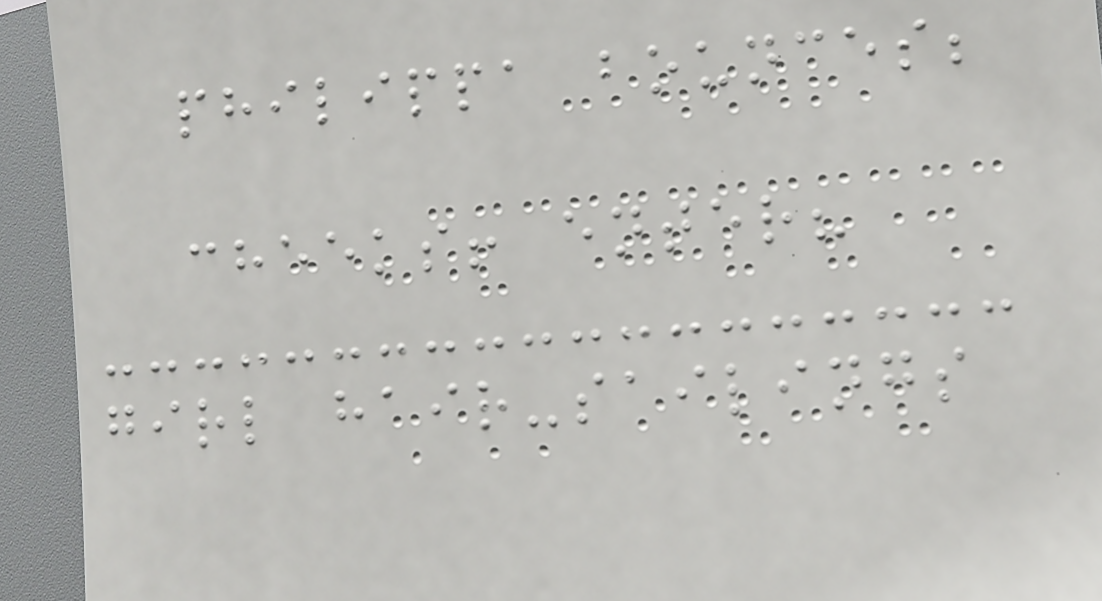philippa bounces;
cheeks! enter?
girl hair-sailings
